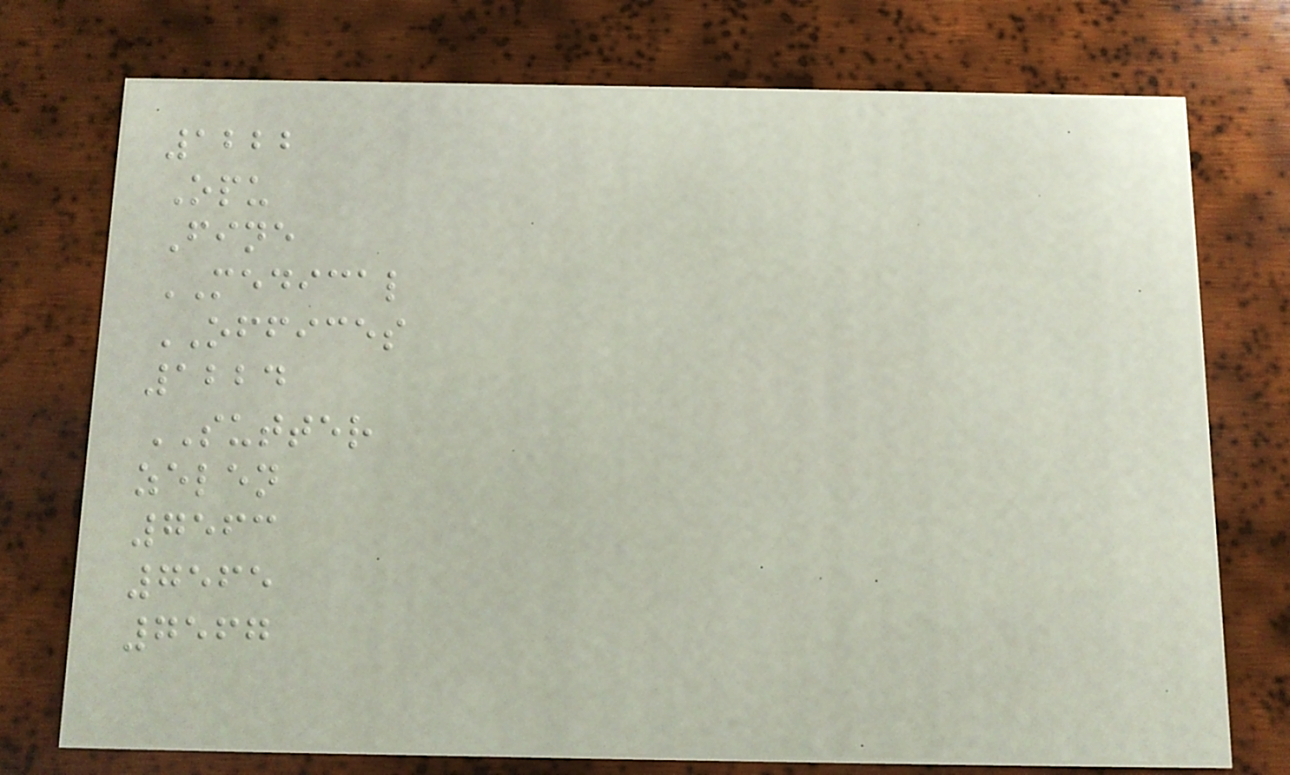1222
Opu
Fine
MEDICAL
OFFICES
1224
SUTTER
zelen
7563
7565
7567
